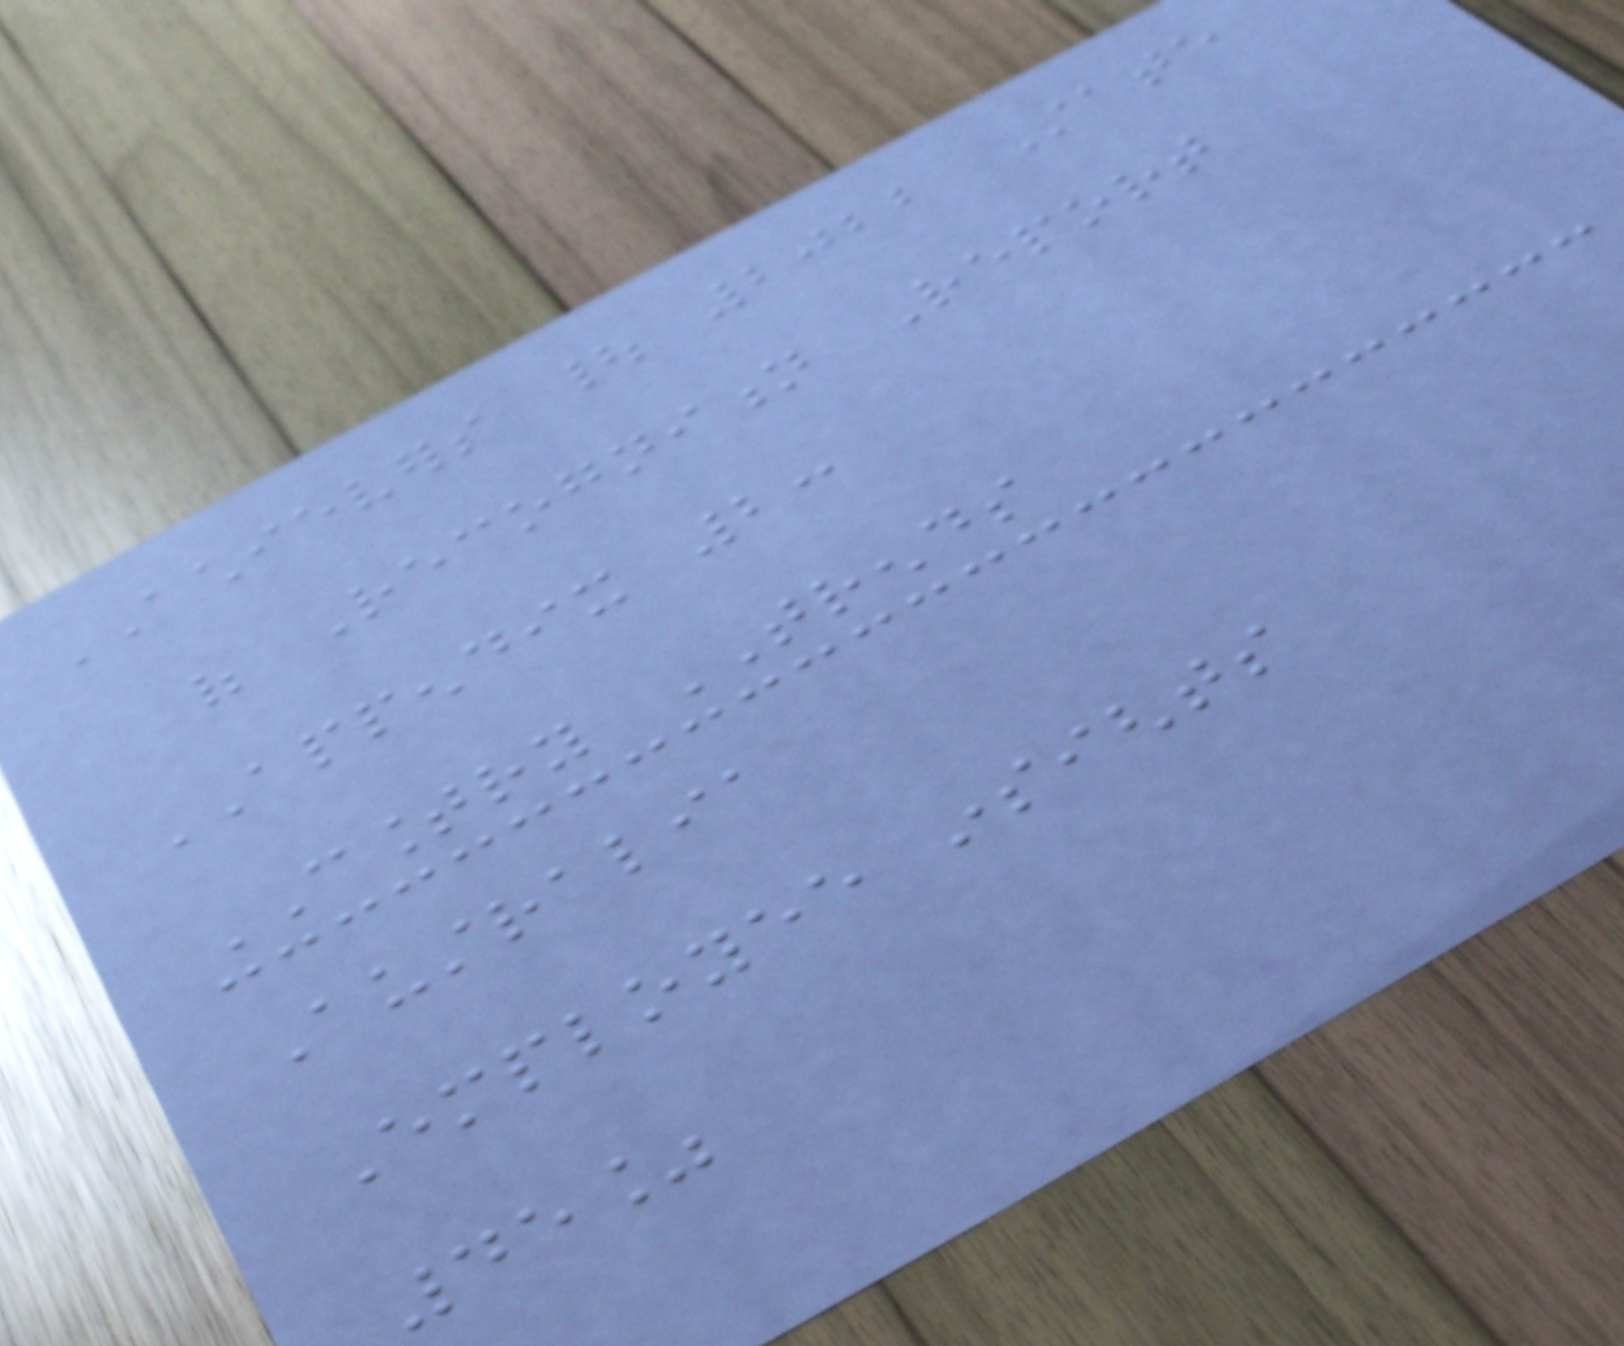ACHIEVERS | 2022 State
of Recognition Report
APPENDIX 2:
COUNTRY TRENDS
Australia
Employee insights
45%
